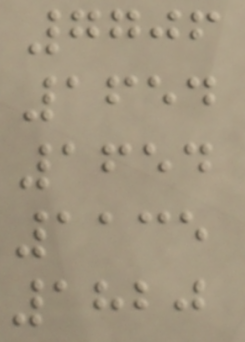7706
1654
1654
1135
1820
